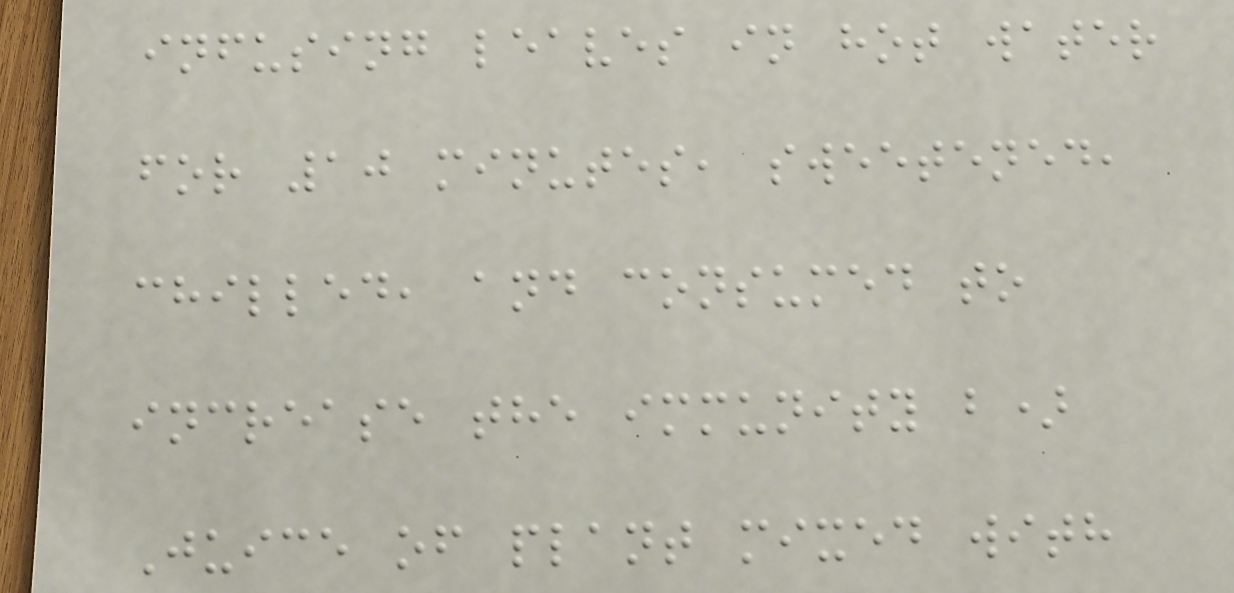infusing leaves in hot water
for 10 minutes, sweetened,
chilled, and consumed to
increase the immunity b)
Juice of plant mixed with
